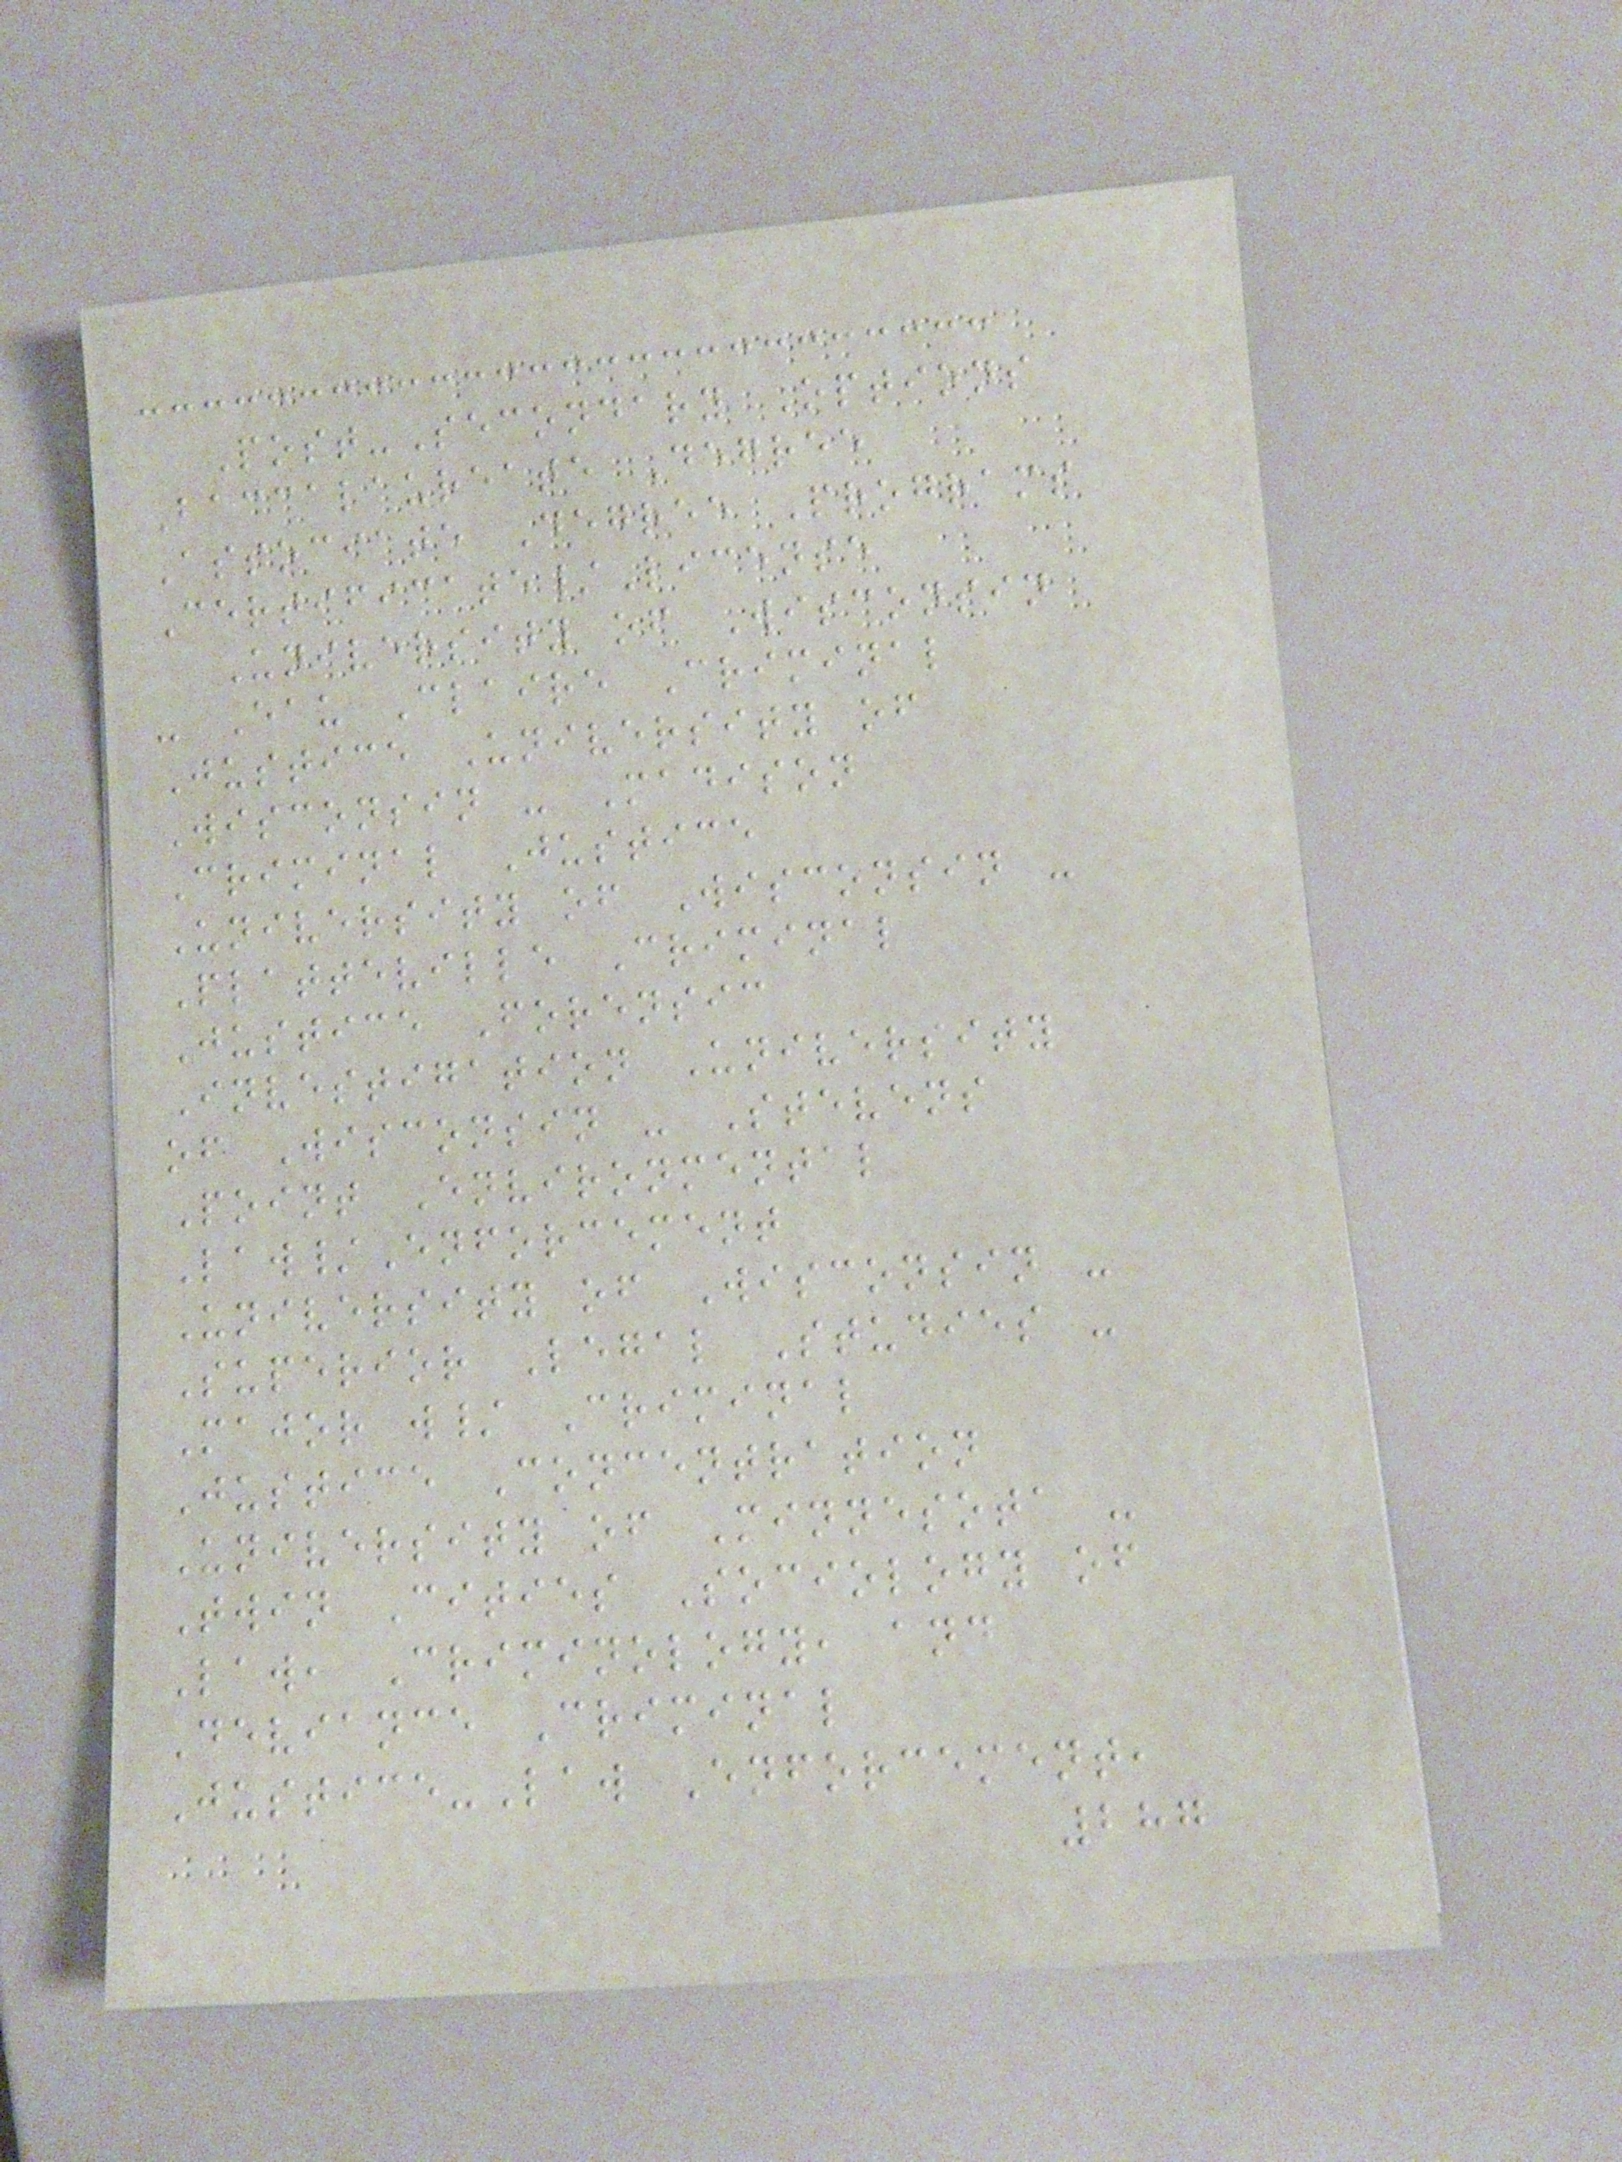Post-Secondary Options
Baccalaureate Degree
Associate Degree Programs
Certificate/License
University of Wisconsin
- Eau Claire Criminal
Justice University of
Wisconsin - Madison
Criminal Justice
University of Wisconsin -
Platteville Criminal
Justice Forensic
Investigation University
of Wisconsin - Stevens
Point Environmental
Law/Enforcement
University of Wisconsin -
Superior Legal Studies -
Major w/ Criminal
Justice Concentration
University of Minnesota -
Twin Cities Sociology of
Law, Criminology, and
Deviance Criminal
Justice-Law Enforcement,
287
